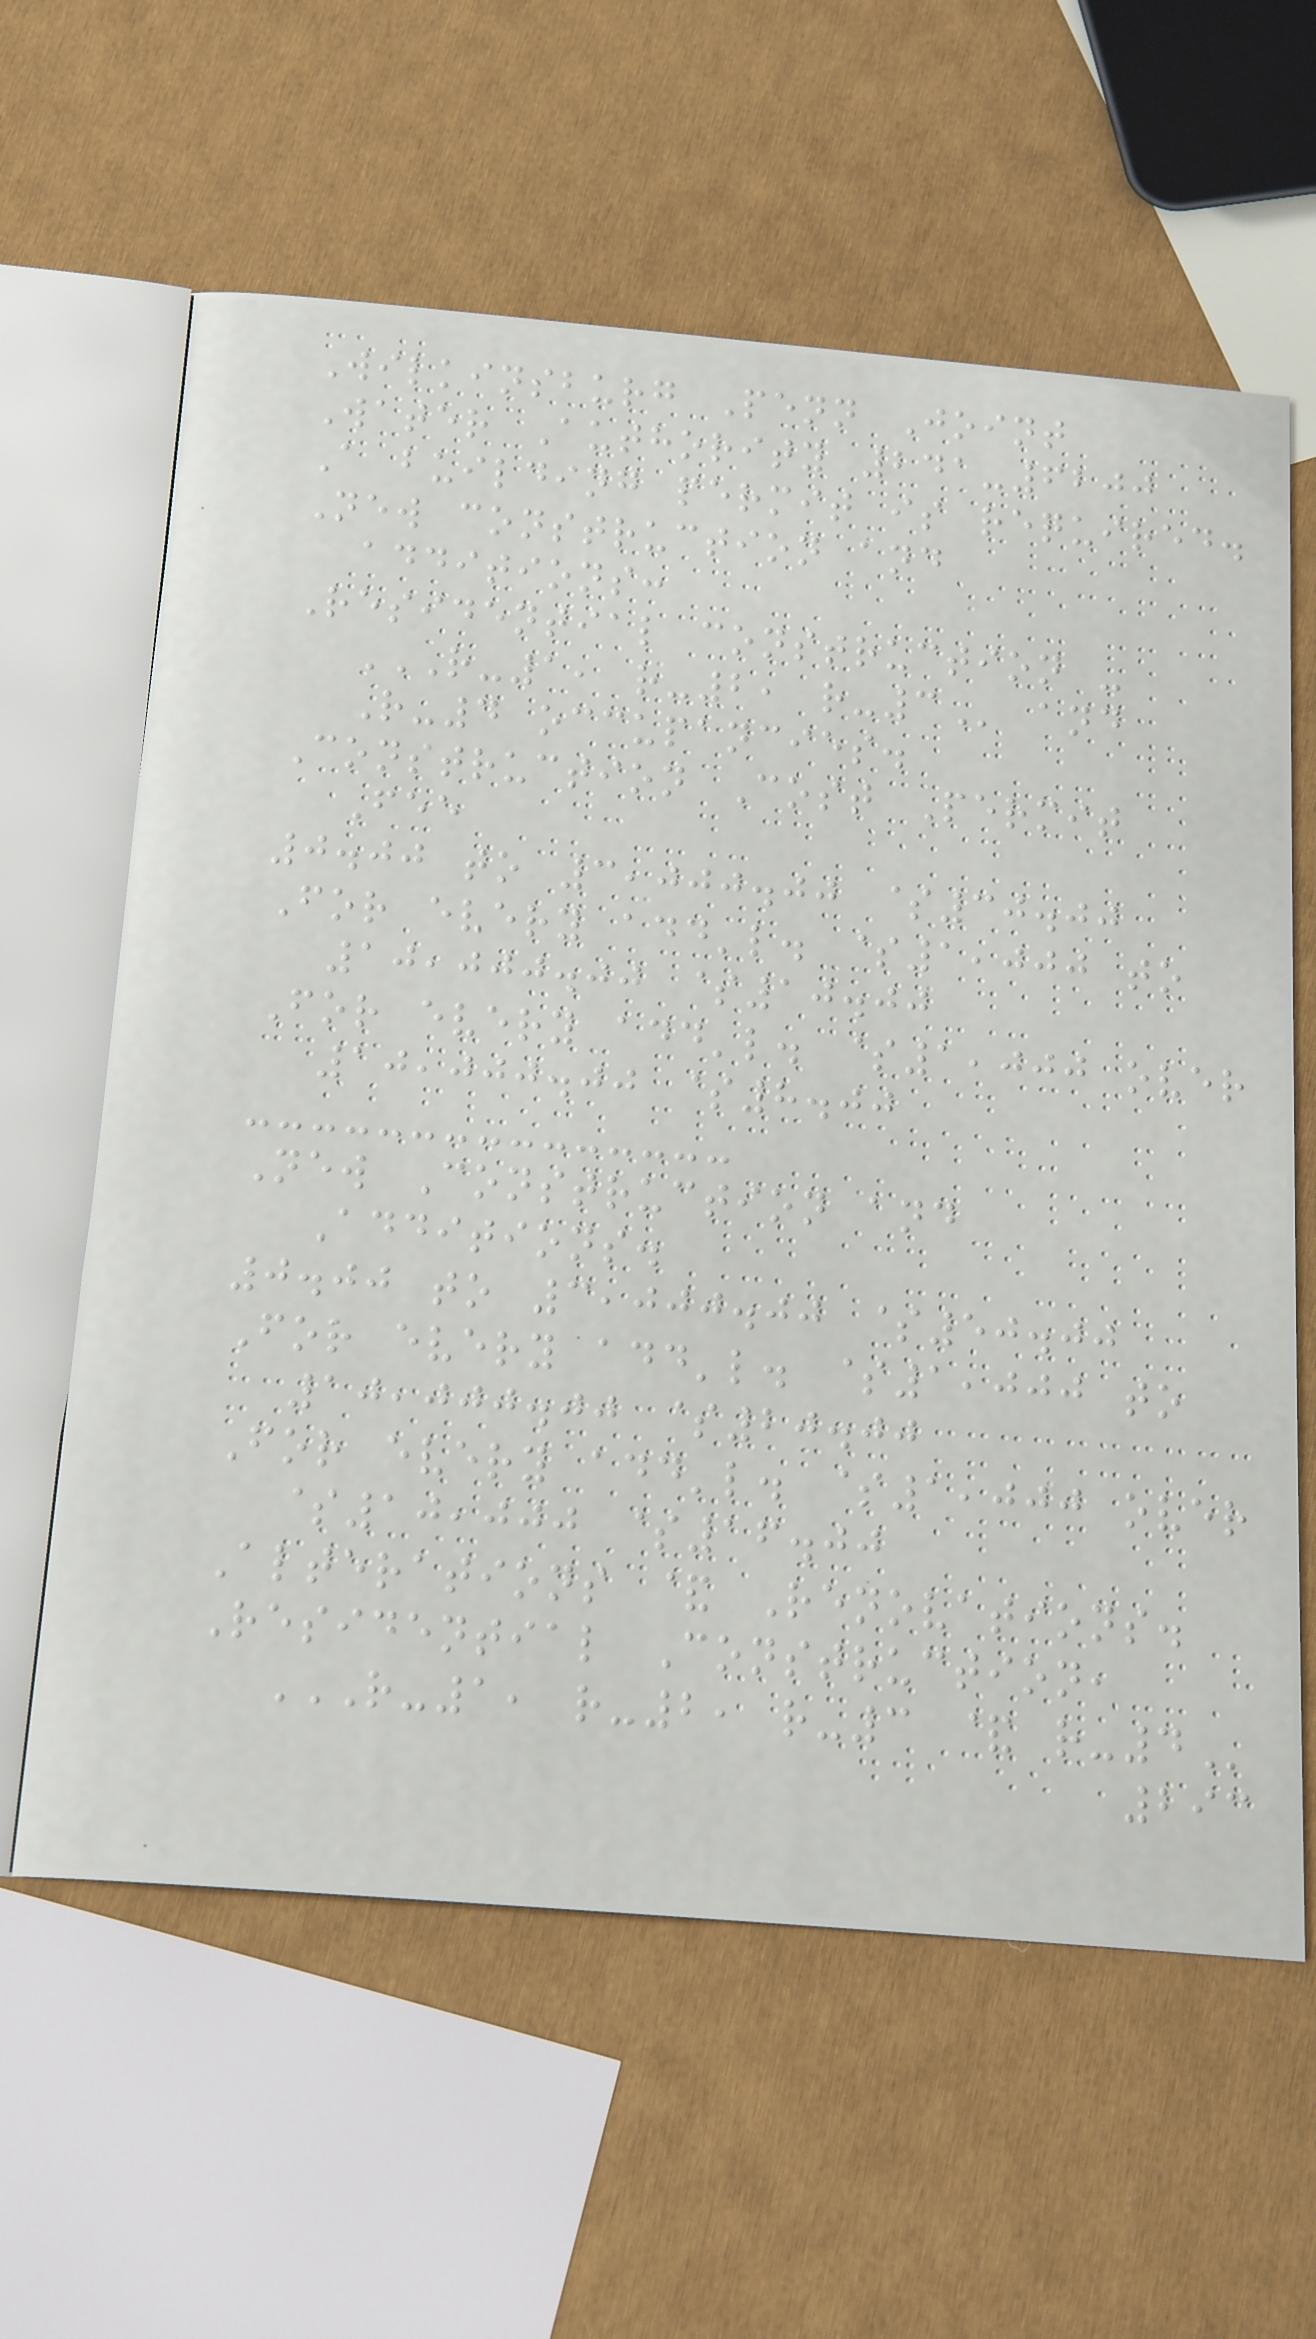Wilkinsburg Penn Joint
Water Authority 241-6200
A building permit is required.
New construction and
additions:
Residential construction -
R-1, R-2, R-3 and
R-4 occupancies.
Construction Cost Permit
Fee
0.00 to 3,000.00 $30.00
For every add'l. $1,000 to
10,000.00 $10.00
For every add'l. $1,000 over
10,000.00 $8.00
New Construction and
Additions.
0.00 to 3,000.00 $50.00
For every add'l. $1,000 to
10,000.00 $20.00
For every add'l. $1,000 over
$10,000 $16.00
Alterations & Renovations.
Residential Construction,
R-1, R-2, R-3 & R-4
293
